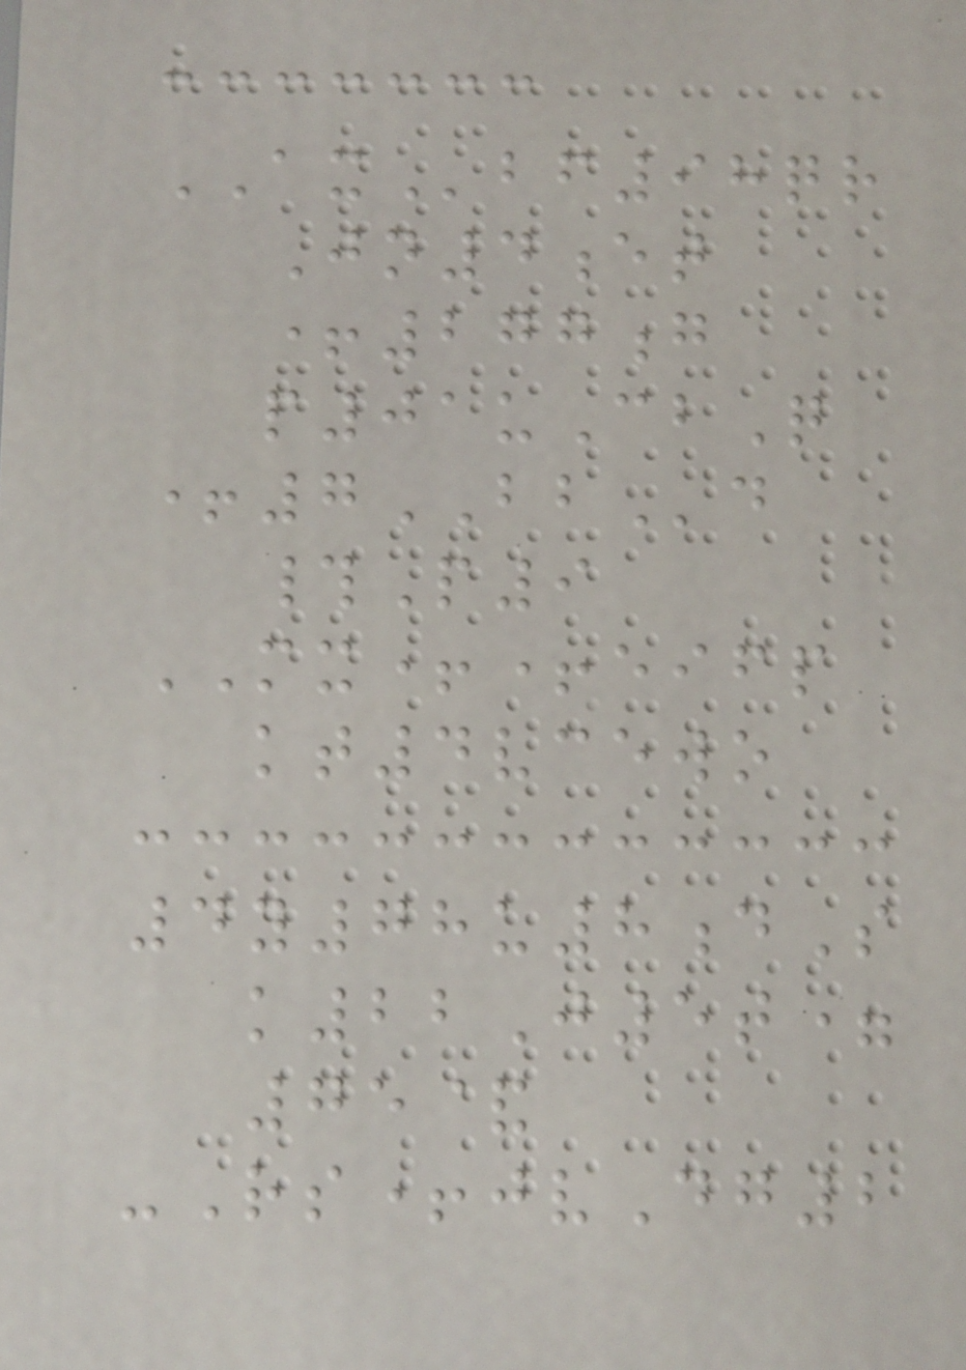AXbf98qr
Jn4et
+277g
p01uCbQ
+7BBd
#P9
MX++eifp
kt4vcewo
4y78u8dS
k22J5t=
75&
-Rs+jvDg2
